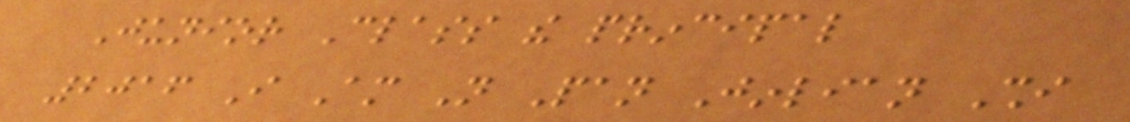Junior Class the principal
2016 I Am Not Pan Jinlian Shi
